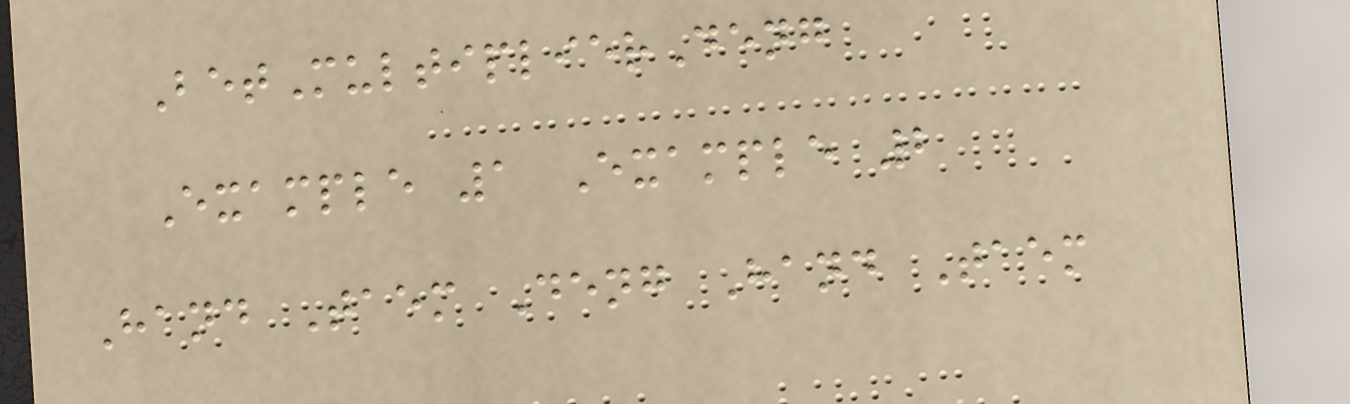BetMultiplierDeng
Example 1 Example 2
Hand Taem Deng Hand Taem
